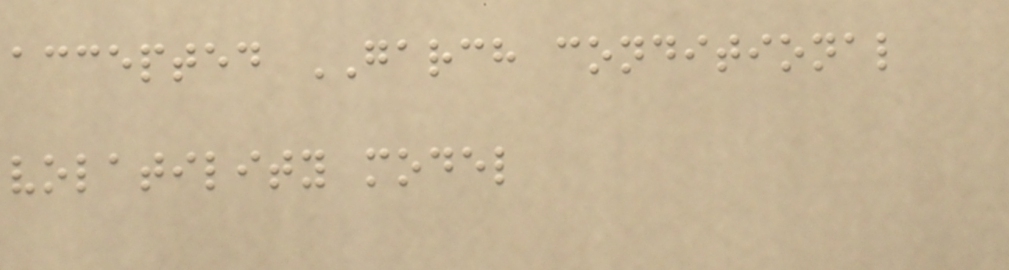accepted GARCH conditional
volatility model
